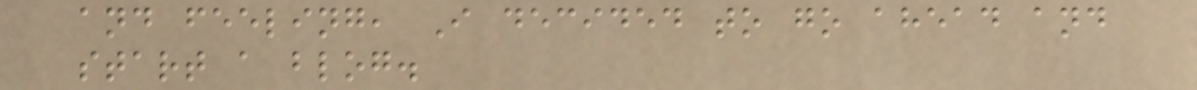and feeling, I decided to go ahead and
start a blog.
